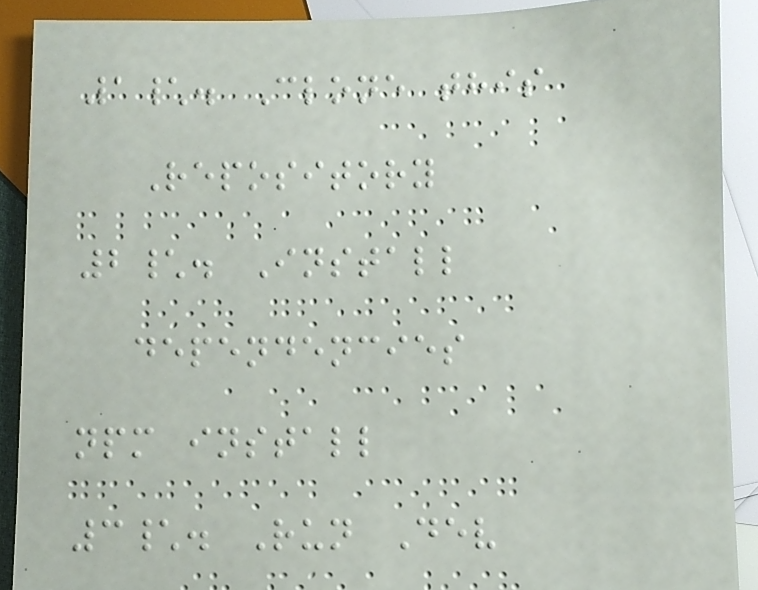1\. Clone this
Repository
2\. Install
dependencies
npm install
3\. Run Dev
